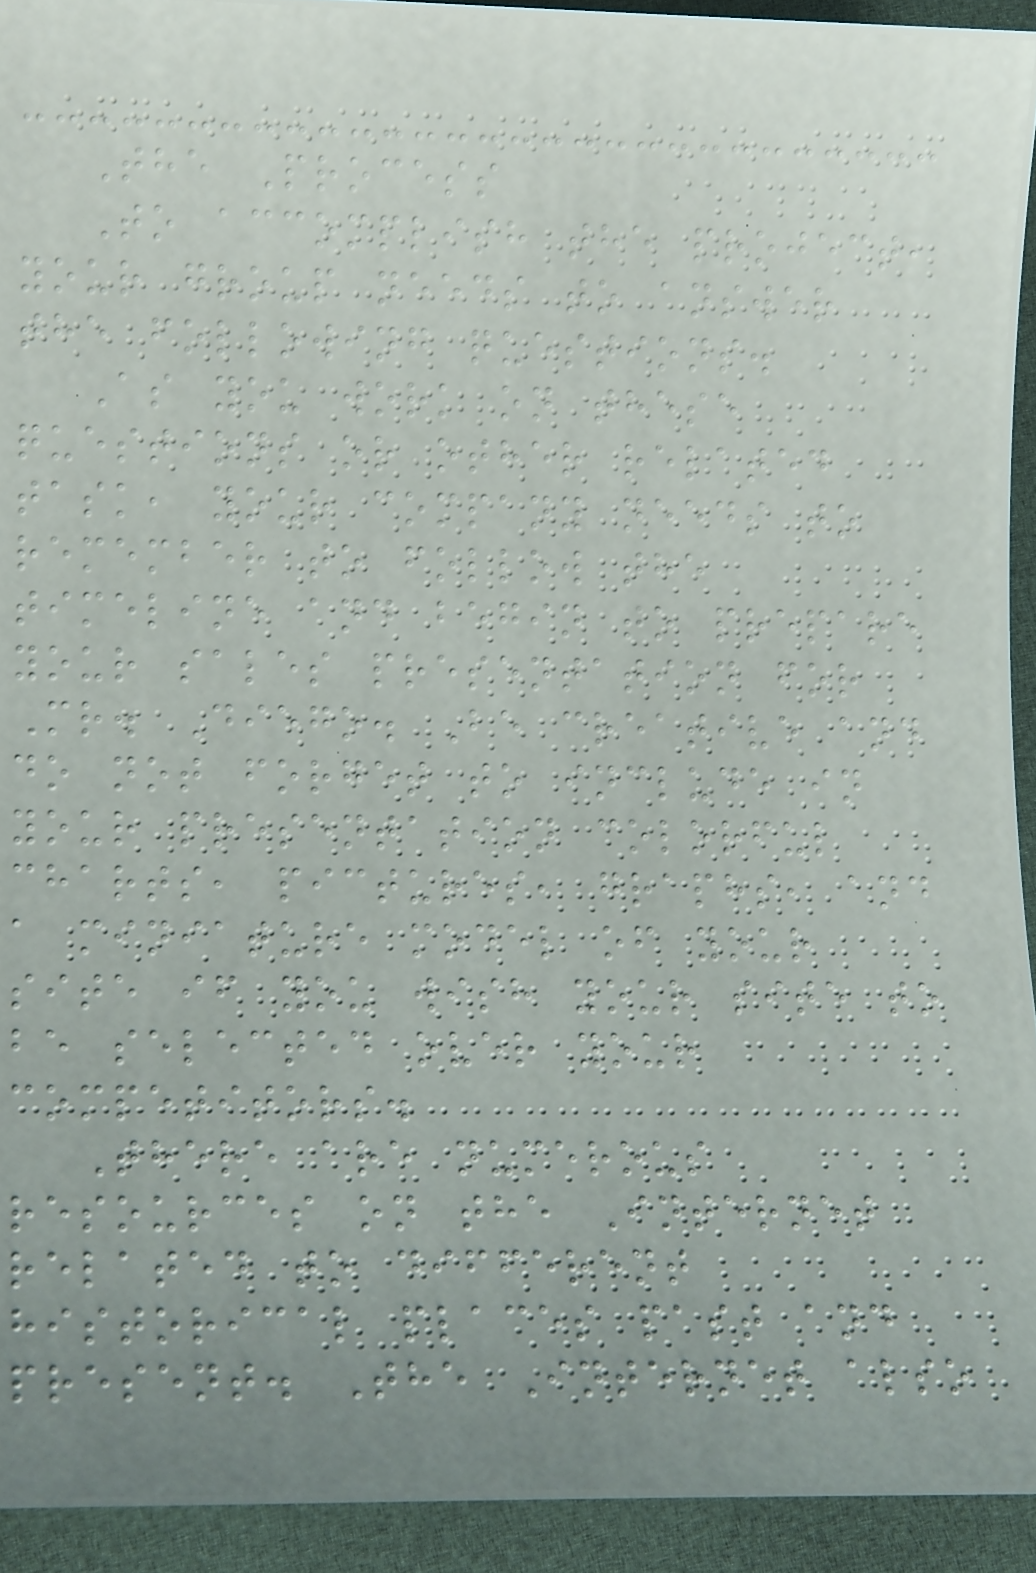The Process
To accomplish the project,
your group needs to answer
the following questions.
As you work on these
questions or other related
task, your company needs to
remember to follow the
timeline and begin to prepare
your sales presentation for
Mr. Diego. Be creative and
do not forget to include in
your presentation colorful
charts, pictures, graphs, and
a miniature model of your
site if you wish your site to
be selected over your
competitors.
There are numerous
resources on the Internet
related to different
historical places past and
present. The Internet also
